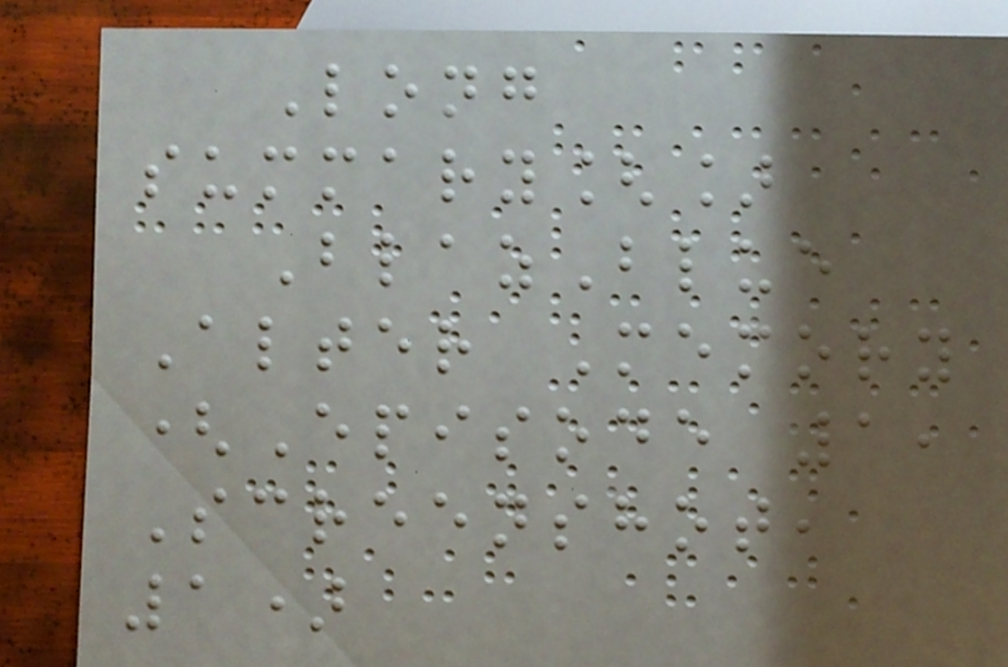Long
summary[]
BlazBlue
Alter Memory
(Episode 1,
Screenshot,
1)
